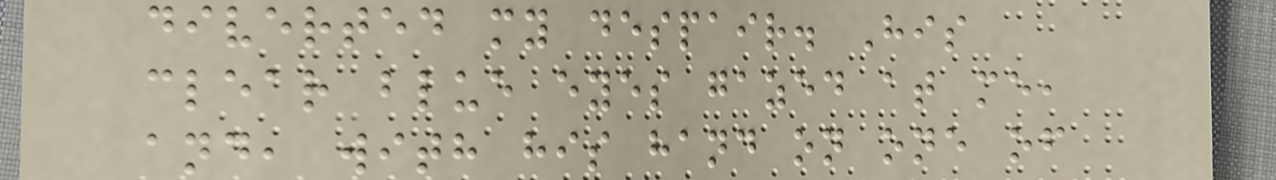diverted my despair. His
clear blue eyes gazed at me,
and, with his hand on one of
